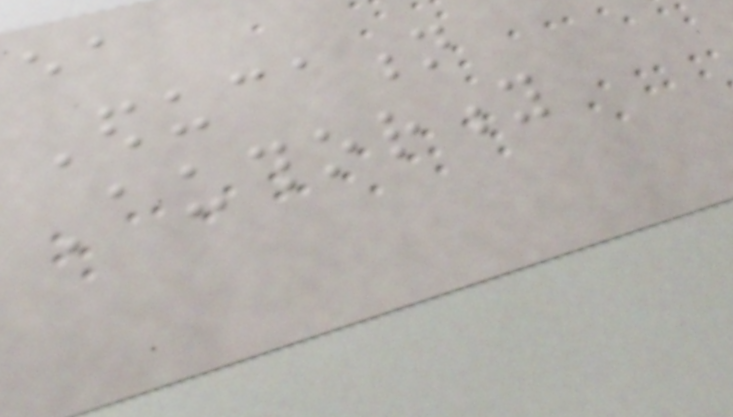ea
Education
Authority
